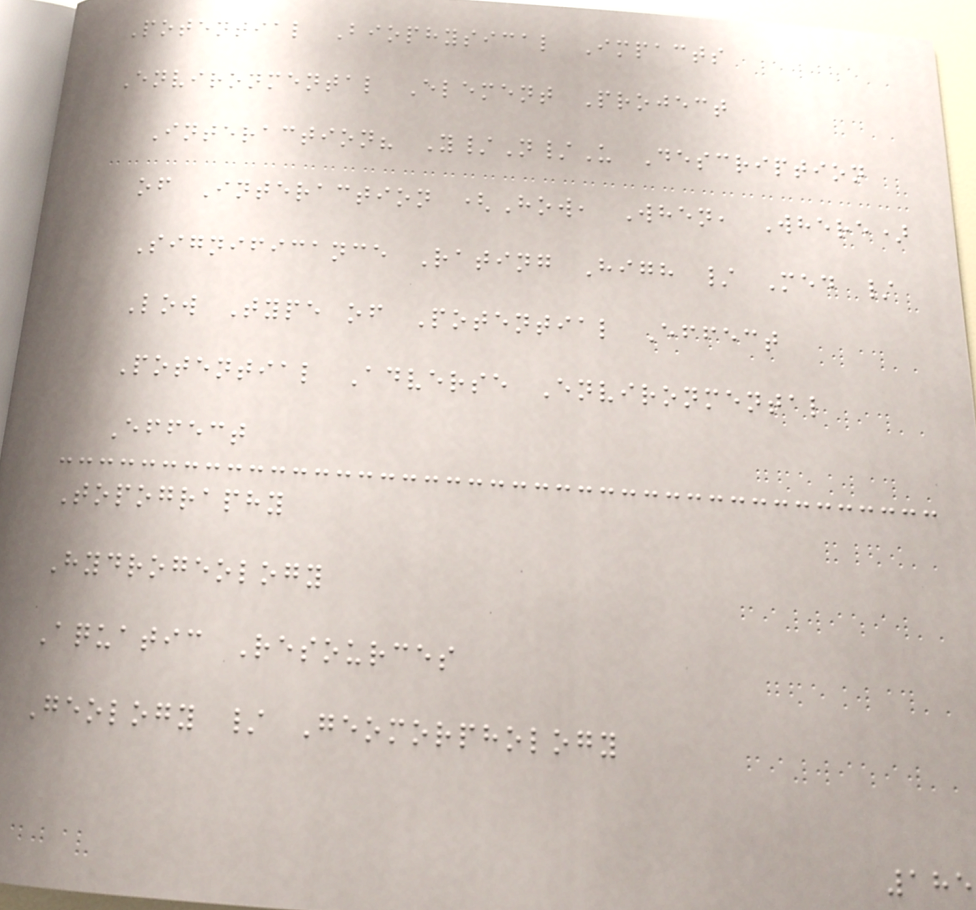Potential Biophysical Impacts
Environmental Element Project
Interaction? Y/N/U Description
of Interaction (How, When, Where)
Significance Rating High / Med /
Low Type of Potential Effect
Potential Adverse Environmental
Effect
Topography
Hydrogeology
Aquatic Resources
Geology / Geomorphology
185
